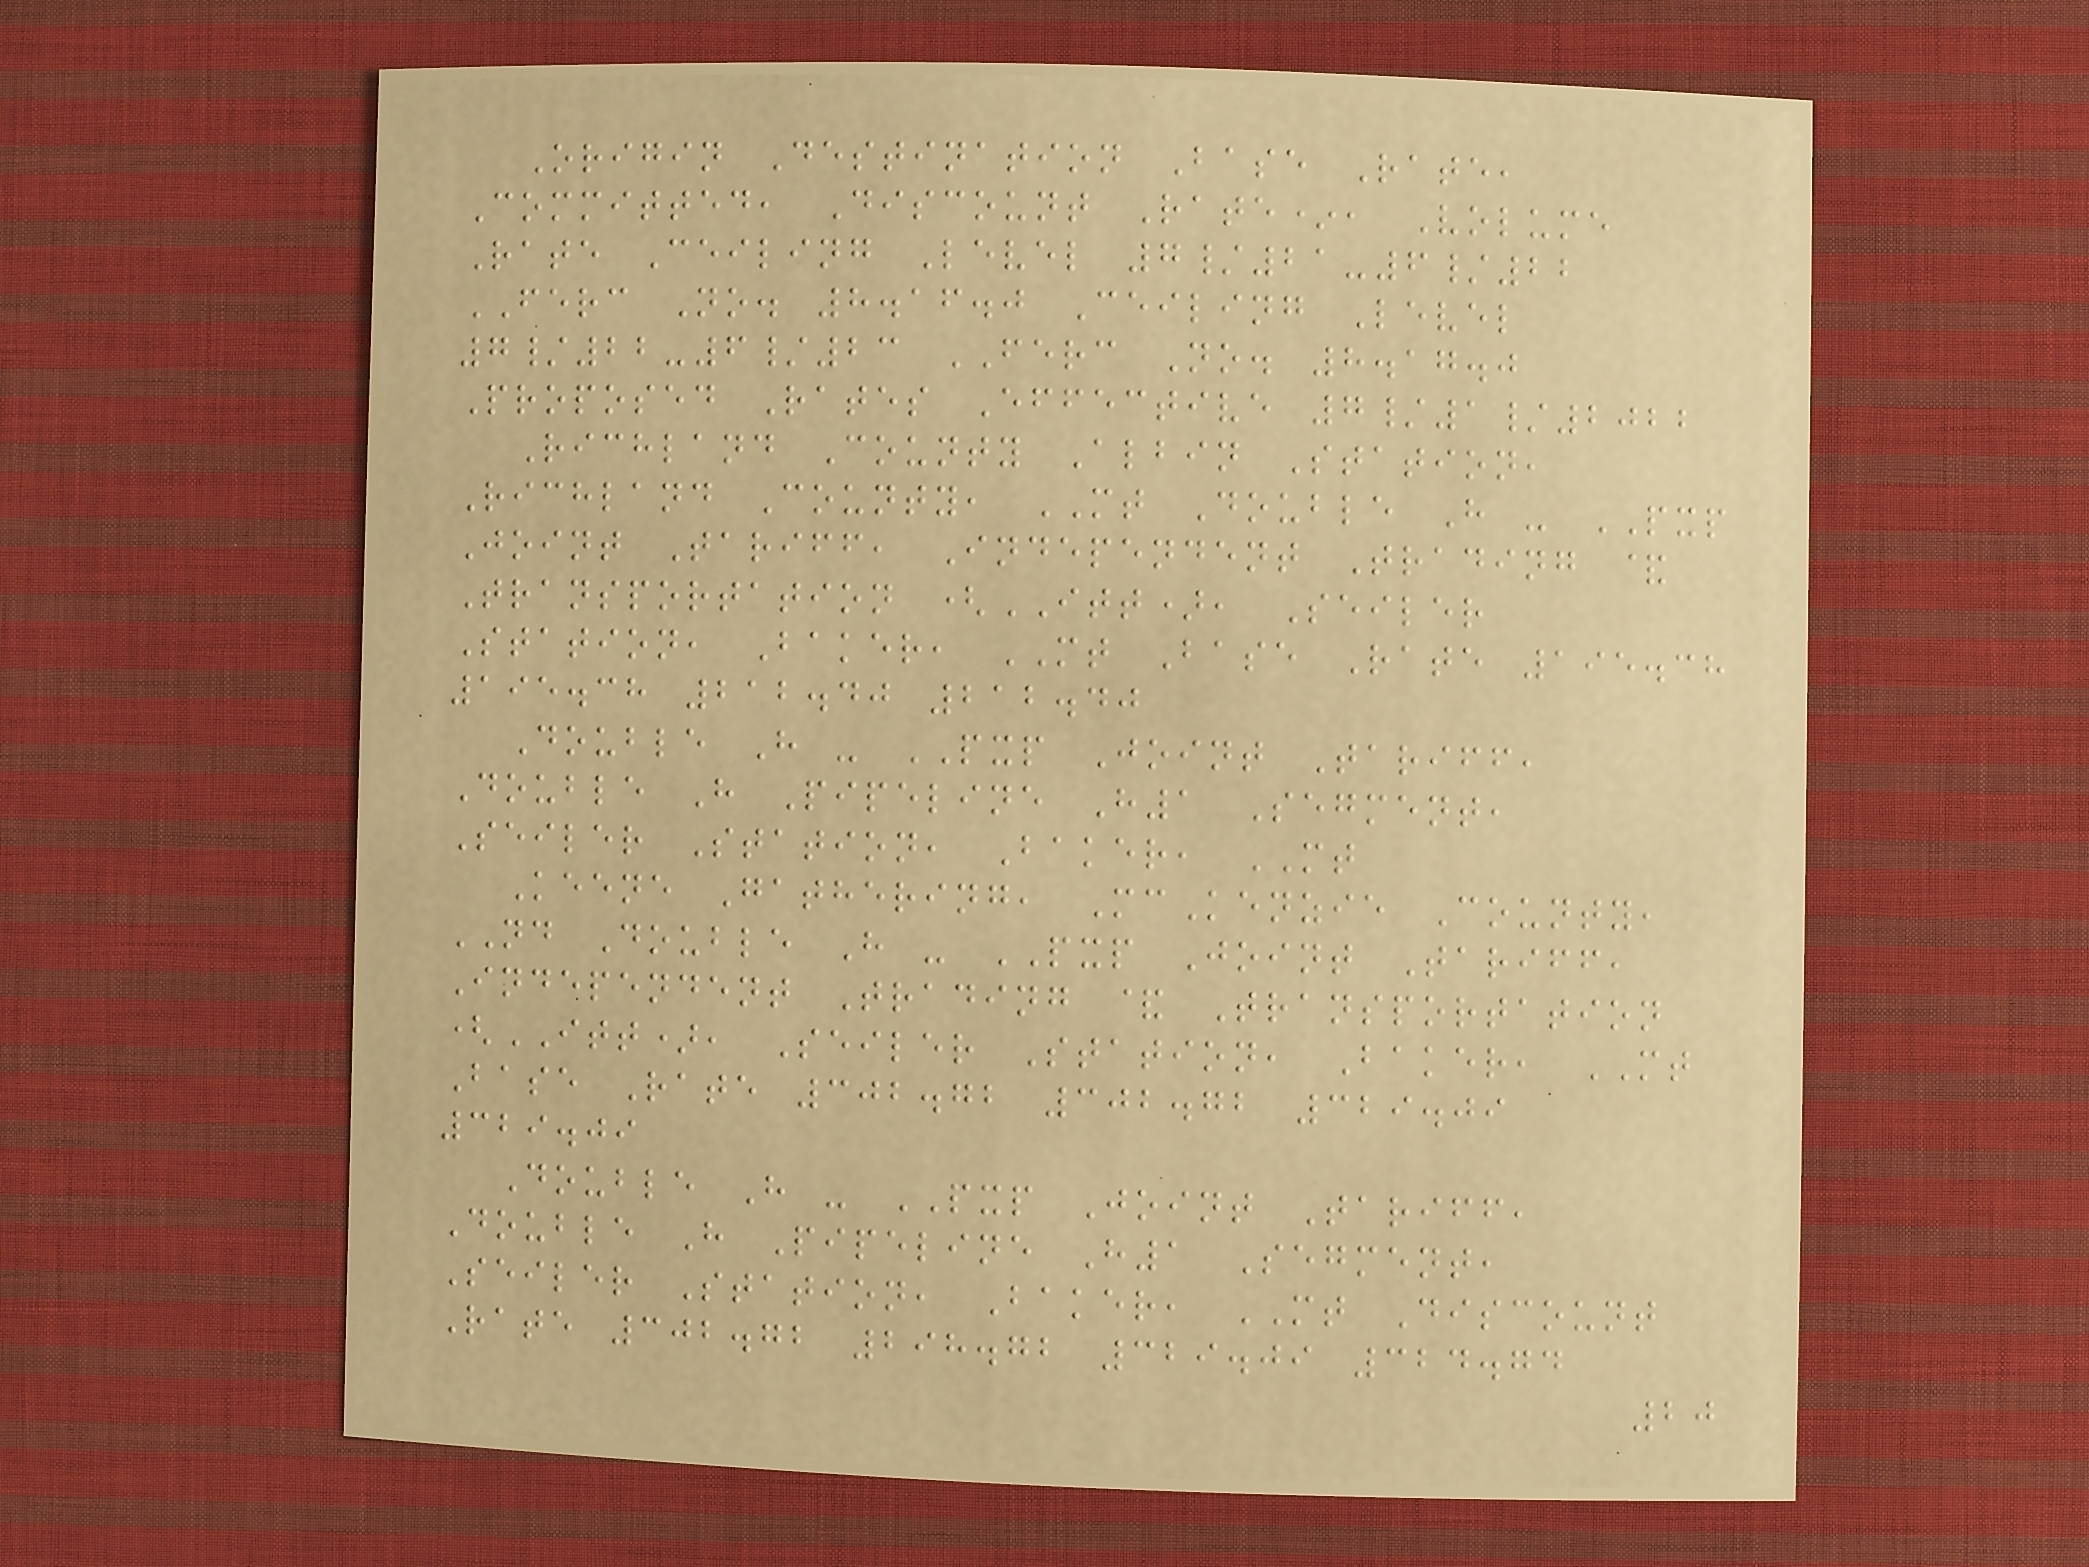Origin Destination Base Rate,
Committed, Discount Rate*, Volume
Rate Ceiling Level 7/21-6/22
FERC No. 8.16.0 Ceiling Level
7/22-6/23 FERC No. 8.17.0
Proposed Rates Effective 7/1/2022
Richland County Albin Station,
Richland County, MT Double H - PXP
Joint Tariff, Independent Trading &
Transportation (ITT), Seiler
Station, Baker, MT Base Rate 195.38
195.38 212.40 212.40
Double H - PXP Joint Tariff,
Double H Pipeline H1 Segment,
Seiler Station, Baker, MT
Keene Gathering, McKenzie County,
ND Double H - PXP Joint Tariff,
Independent Trading & Transportation
(ITT), Seiler Station, Baker, MT
Base Rate 302.72 302.72 329.09
329.09
Double H - PXP Joint Tariff,
Double H Pipeline H1 Segment,
Seiler Station, Baker, MT Discount
Rate 302.72 298.72 329.09 324.74
20
